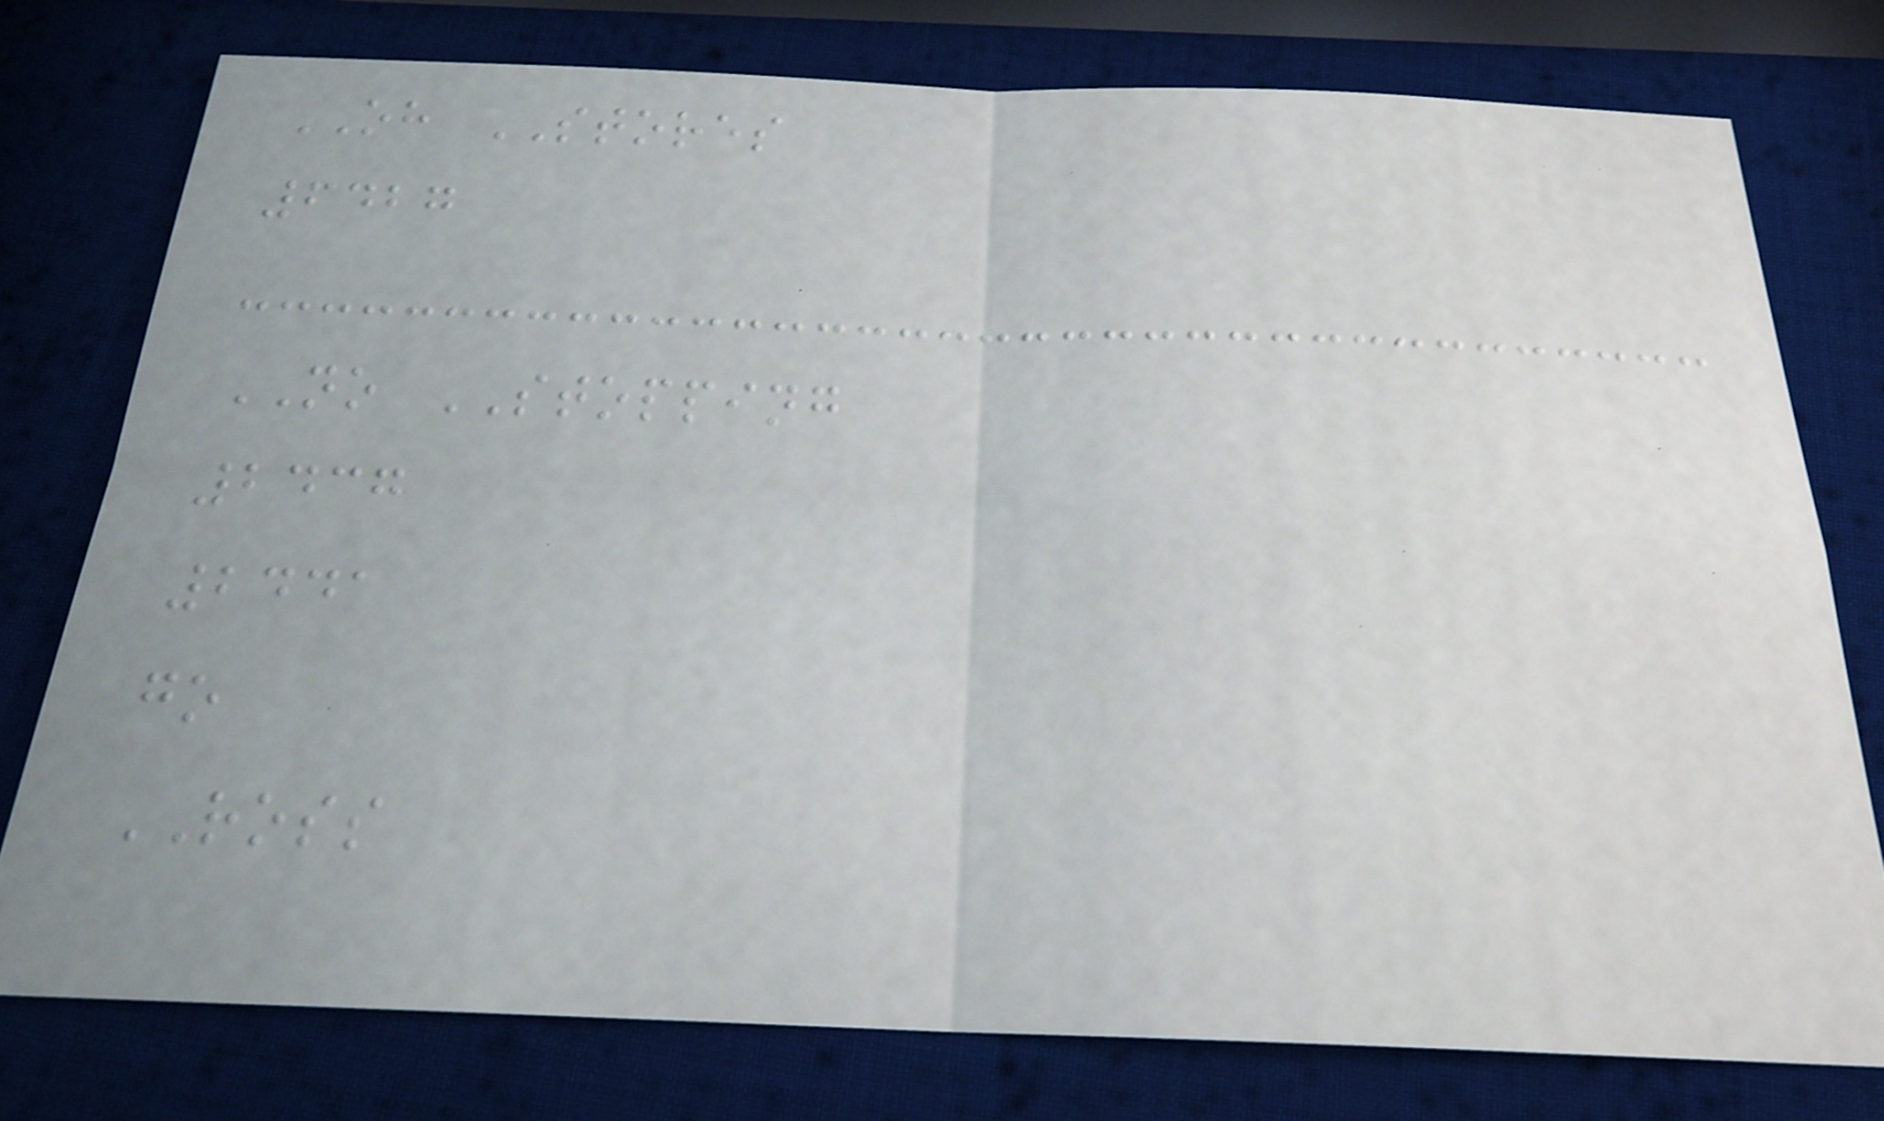OH STORES
6427
NO STOPPING
2437
2441
go
ROSS
